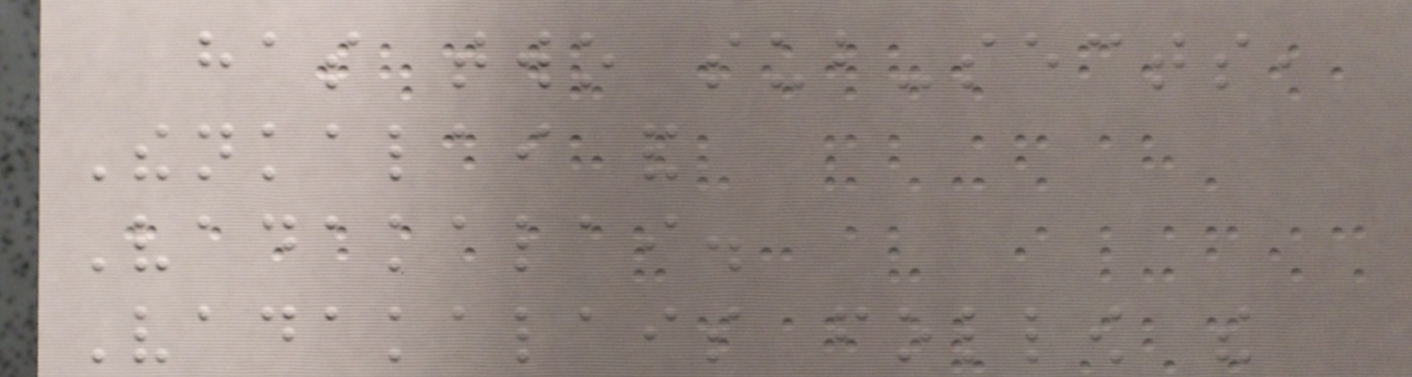has two sub-sects,
Thenkalai and
Vadakalai.
Vadakalais follow the
